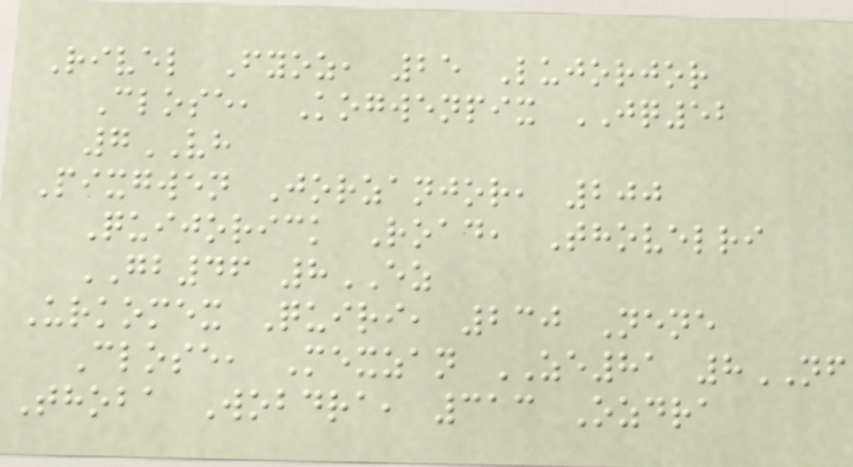Rivel Fyoz, 25 Lujorjor
Close, Kogwenpix JQ52
7VH
Pixgwen Jorzanjor, 200
Quijorick Road, Thovelri
GB46 8EZ
Urkomex Quiri, 230 Nene
Close, Mexzan ZE81 8NF
Thoba Wobdra, 313 Ozdra
